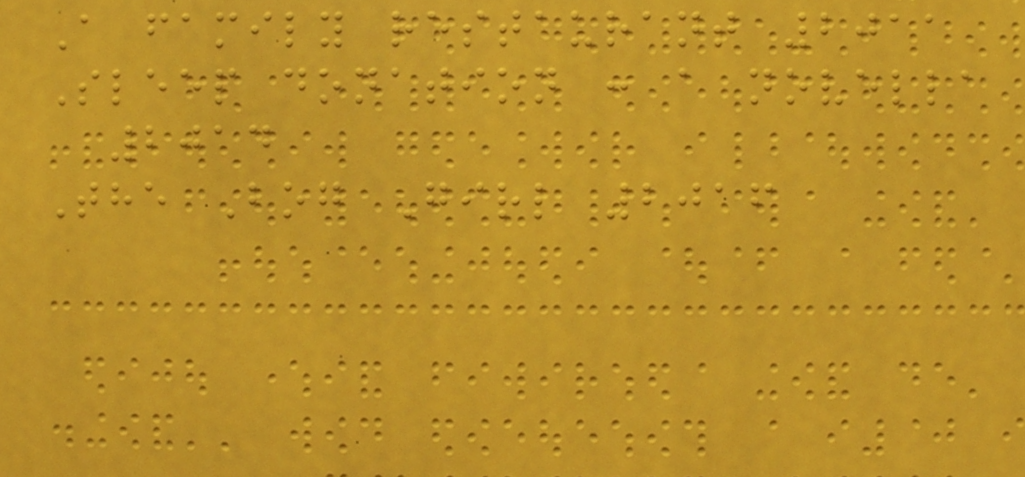A family restaurant 2011
Sleep donation : a novella
2014
The Bog Girl 2016
